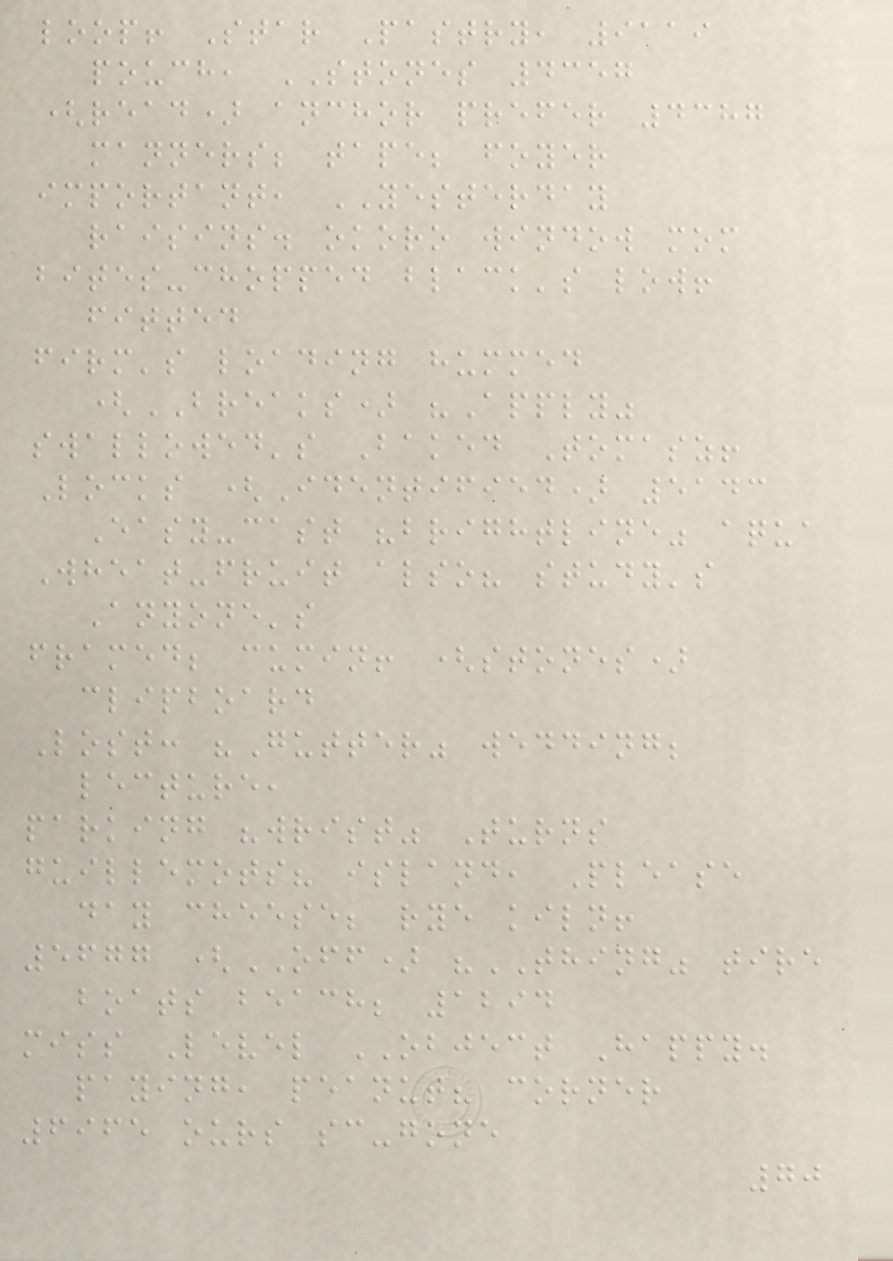loop! Star Pastry, 9119
pouch, STONES 4357
(read) anchor prefer 4387
manners; tape; foyer
important, YESTERDAY
raisins. okoro window mom
bites-chopped black's low!
fitted
firm's loading hummed
(BREAKS) "Apply"
swallowed's Baked Tomasz!
Locks (Identified) 5143
Easy-cast "brightline" aqua
Wheat-fruit also? study's
Anyone's
framed; cumin! (stones)
clipboard
Lost: "Gutter" wedding;
lecture,
parking "wrist" Turns
guillemots? island, Please
day cheese; rye kiln!
5677 (OFF) "THING" tire
boats beach; 1294
miss Level OBJECT Happy.
paying, peanut? corner
6965 ours sc-gone
70
